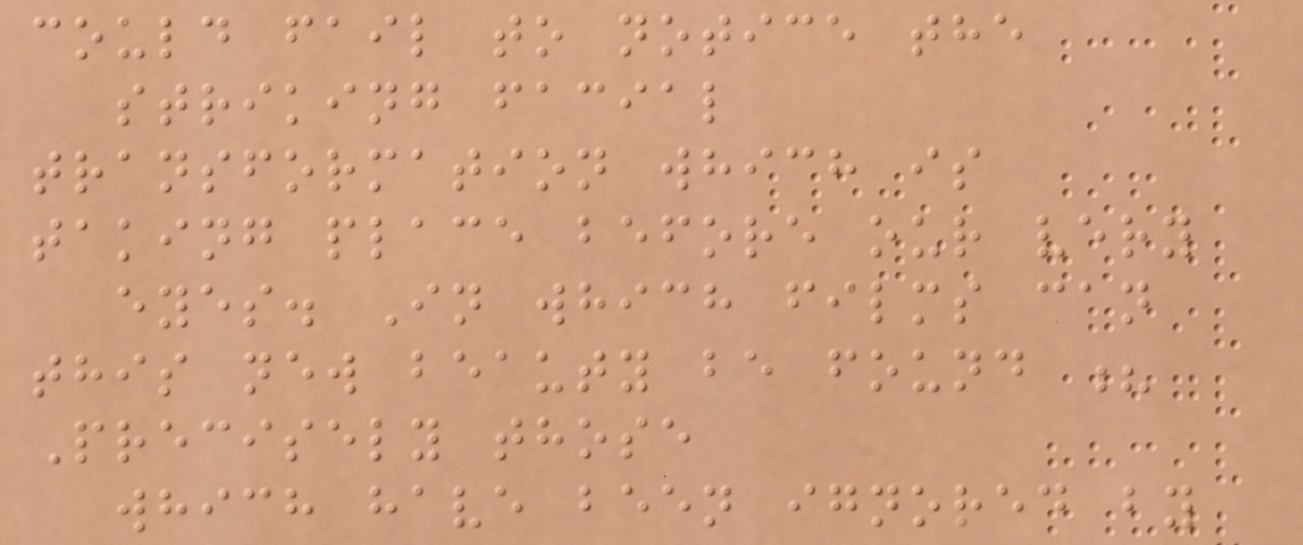could fail to notice the
striking facial
transformation which is
taking place before our very
eyes. In which films can
this new beauty be found ?
Precisely those
which have been ignored by
